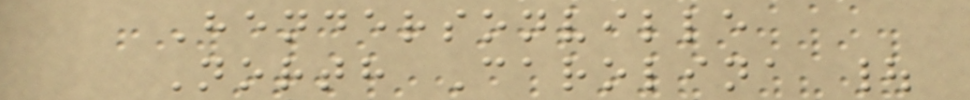Hendersonville
North Carolina |
